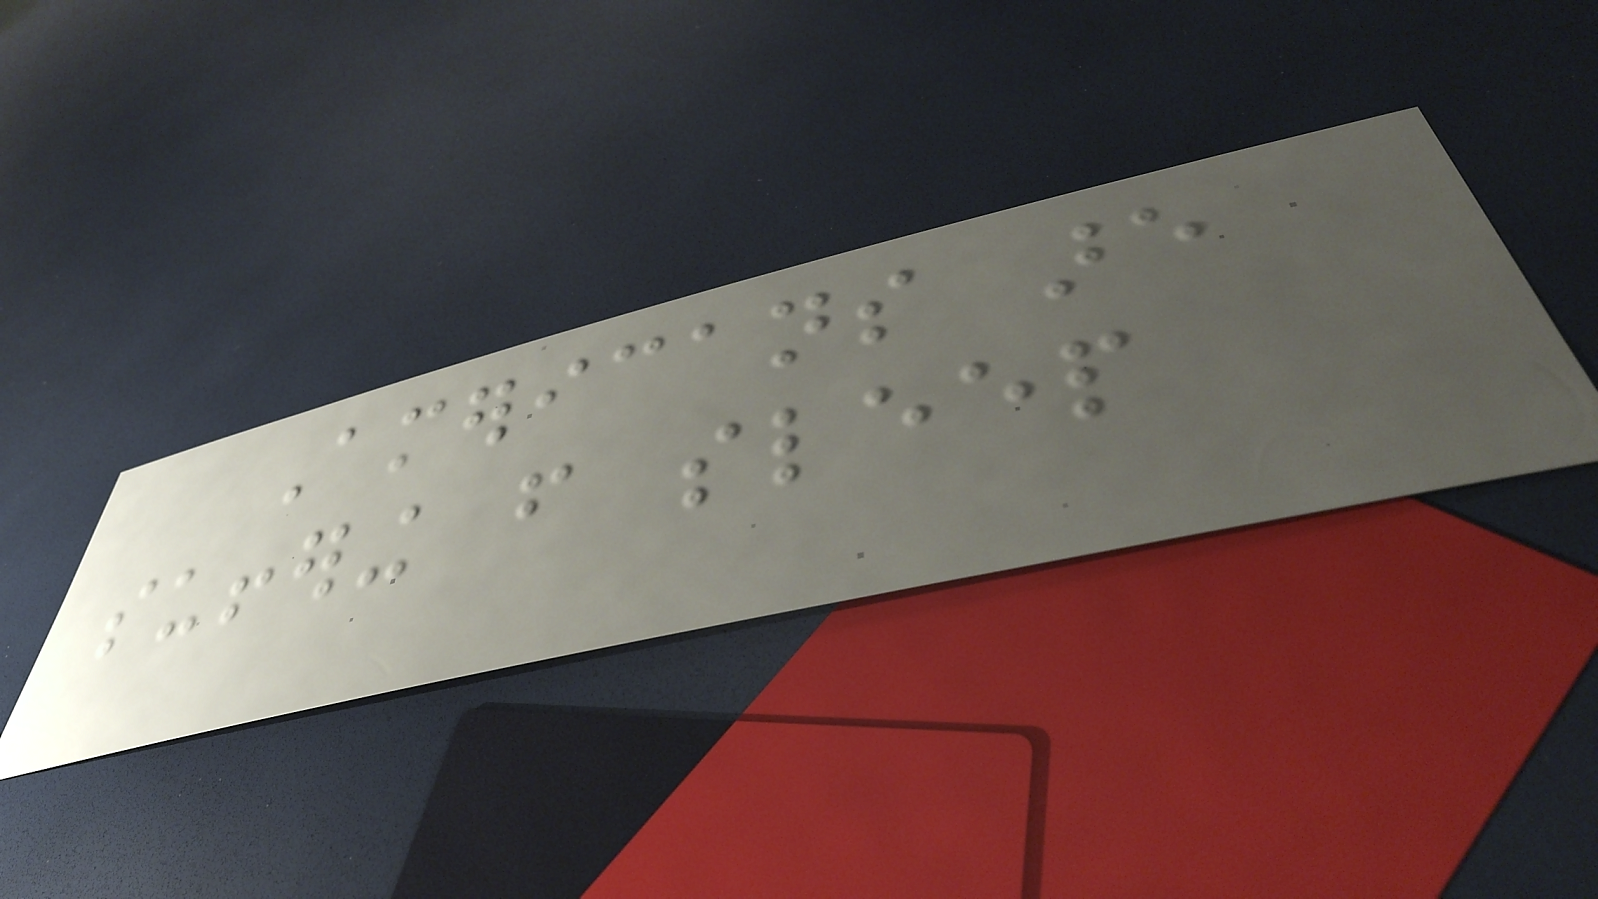Americans are
suffering from sleep
